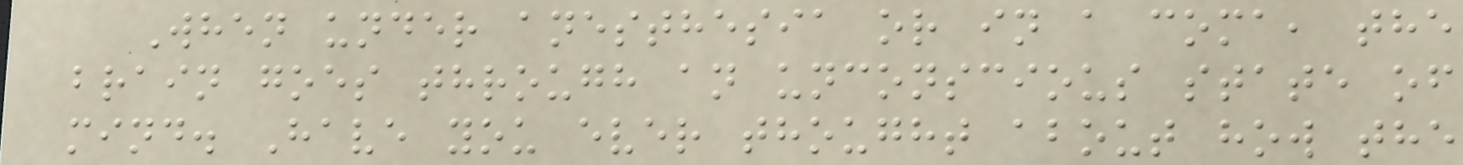When under anesthesia or in a coma, the
brain goes through an unconscious state of
mind. Have you ever thought about how the
